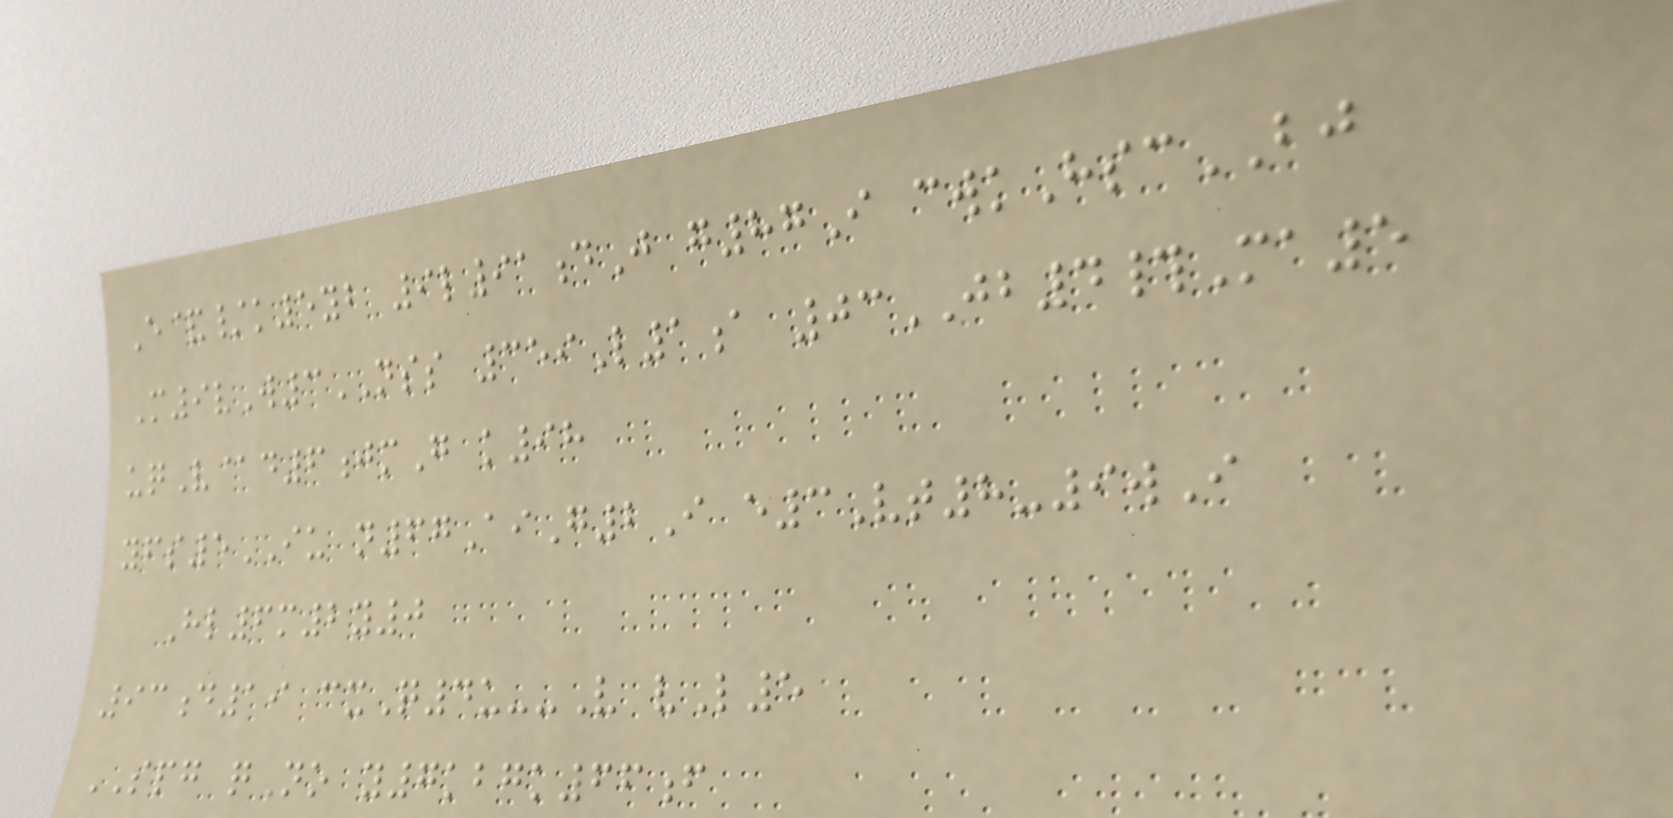E&/k5yb 9l91dJ g87I cwkHscBJ
M9vW3NSS 359L1a 03JB4#Ma5
uqV@d6jmG k98
yfs5IU n67AiG2I e3Vt8-9wI
Hl6m2y0
93d19 cxQ4u--V vL5
SPG qNo y7kbgk66f
